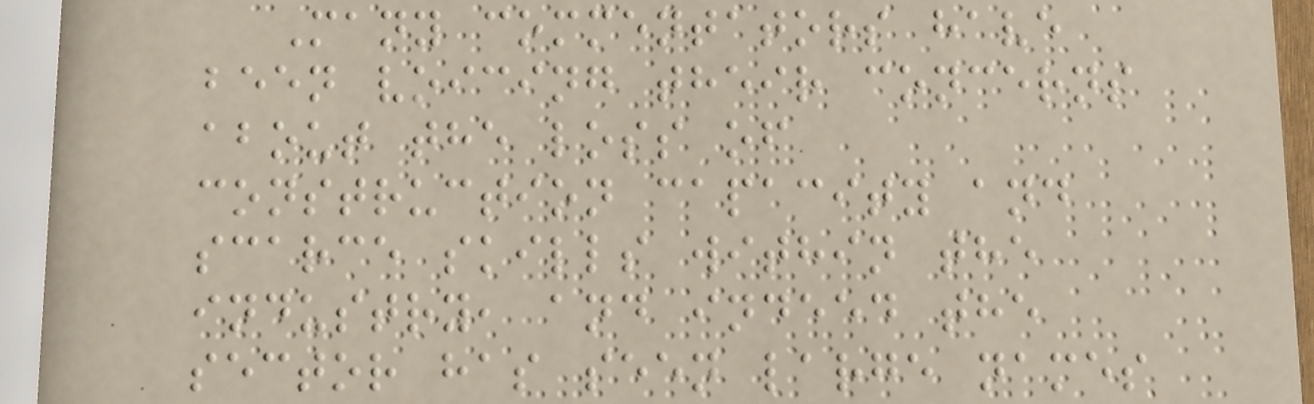Many commentators have
been voicing their concerns
about the loss of
construction capacity and
scarce skills within the
industry, and indeed the
sector has seen large names
